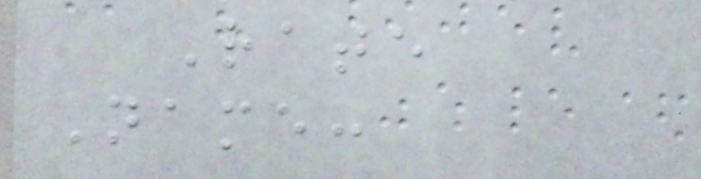Rate
Name:
